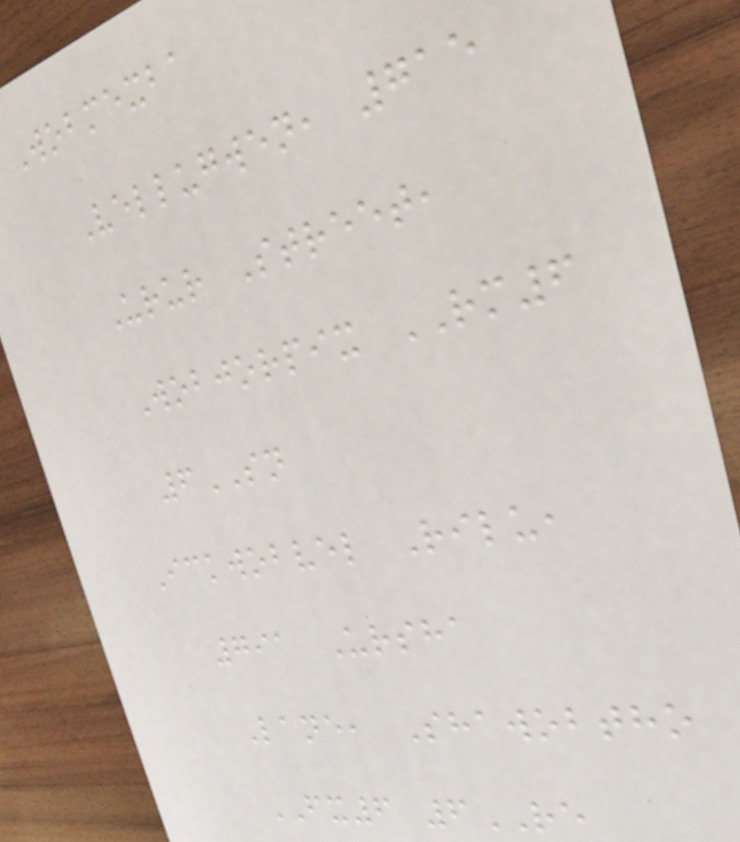Wobmexba
Vellugwen, 715
Urur Street,
Wobjorpix RM6
6SN
Ickwobvel Rilu,
791 Ursha
Lane, Shawobtho
FX6 6RE
